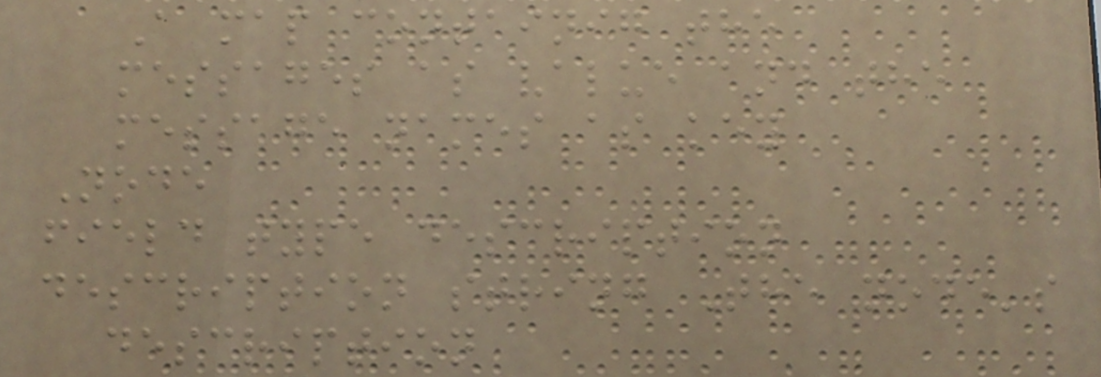A map containig the
messages as value and the
message names as key
Node
field type description
description string The node's
description
